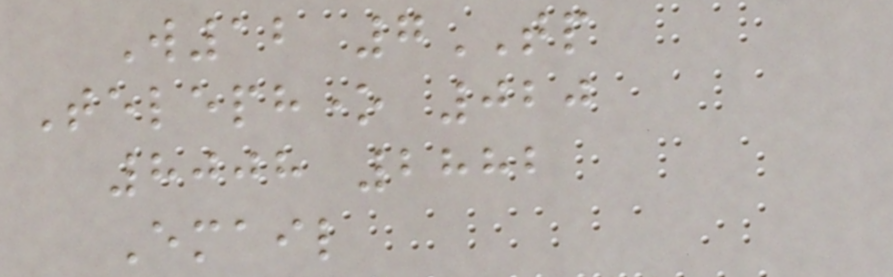W12 7TP
Telephone 020
8008 2882
Email
